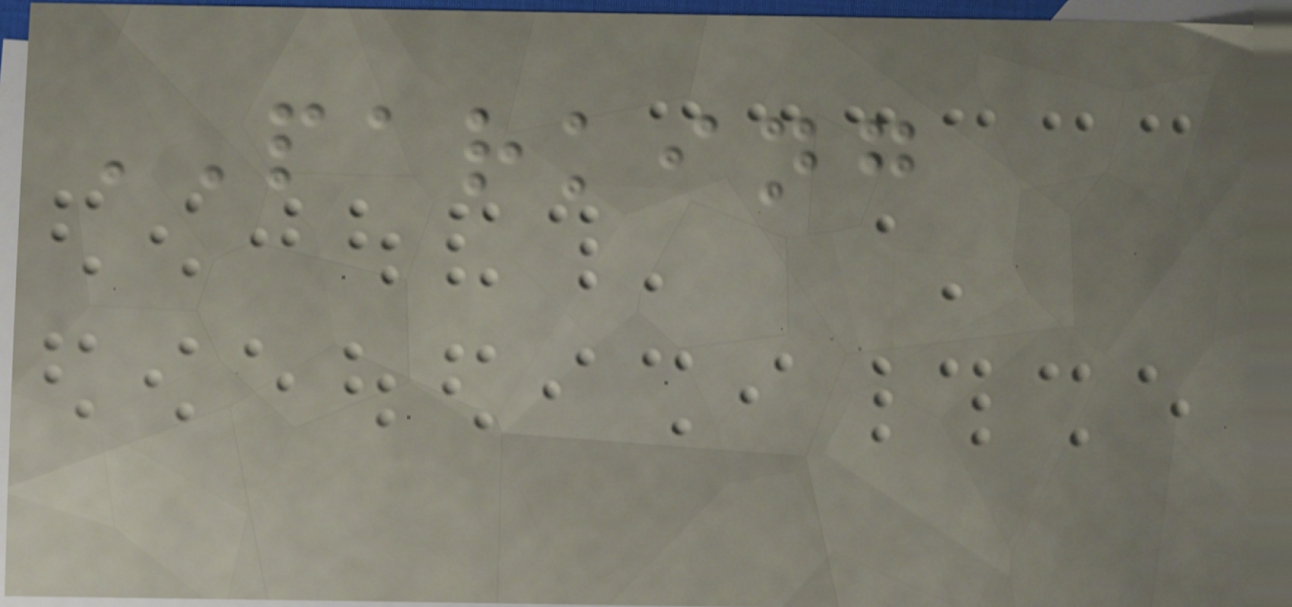PARKING
